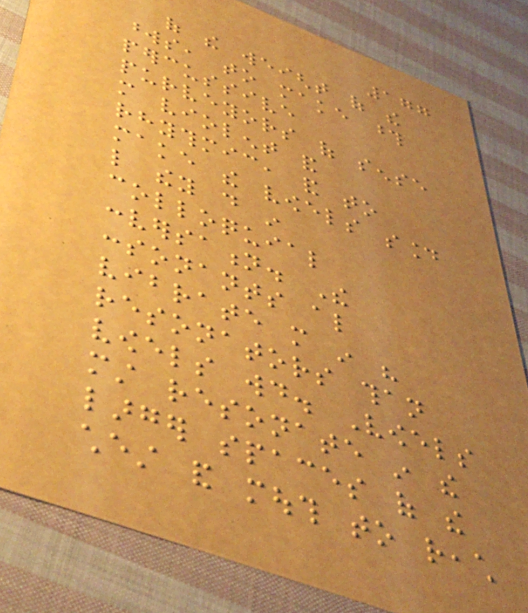177
of the weight of the
words, to make those
percussive
purveyors of sense
more violent and
rhythmic, and to
make the vowels sound
like they do in
colloquial
conversation. The
consonants also
vibrate more in his
resonators than
vowels would. Vowels
must resonate in the
larger spaces of the
chest and mouth to reach
